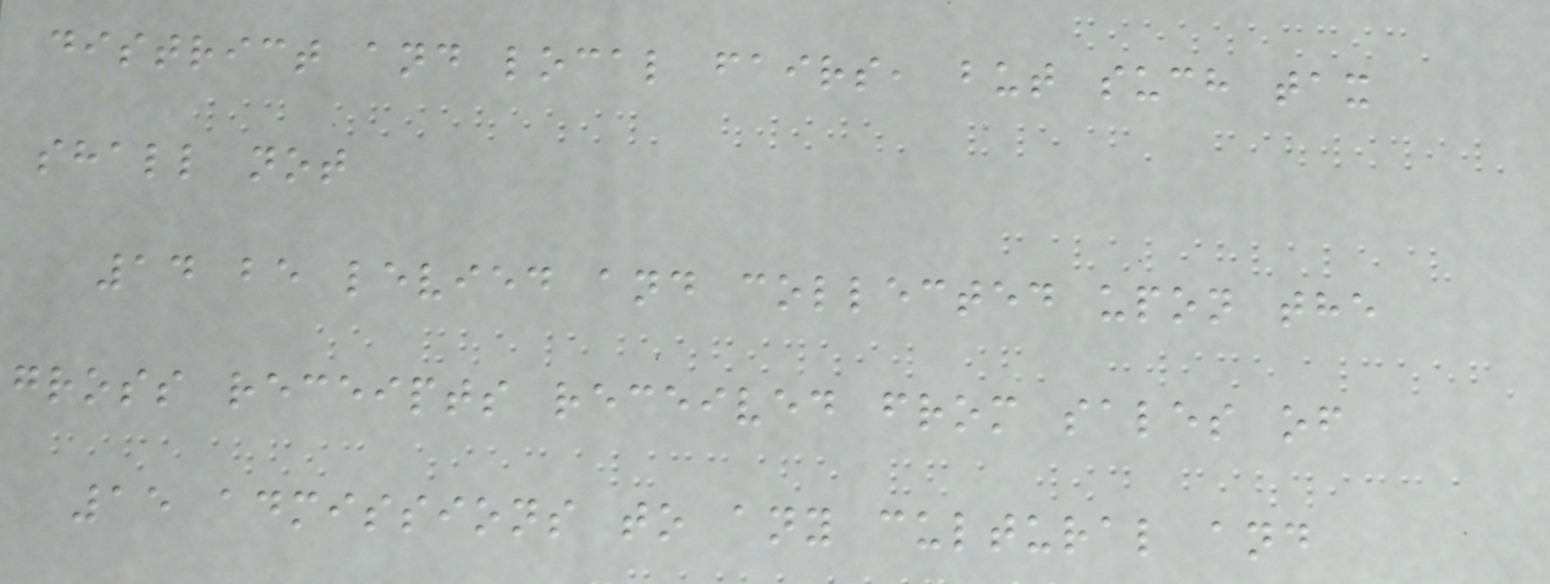district and local fairs, but such tax
shall not
14 be levied and collected upon the
gross receipts received from sales of
15 admissions to any cultural and
